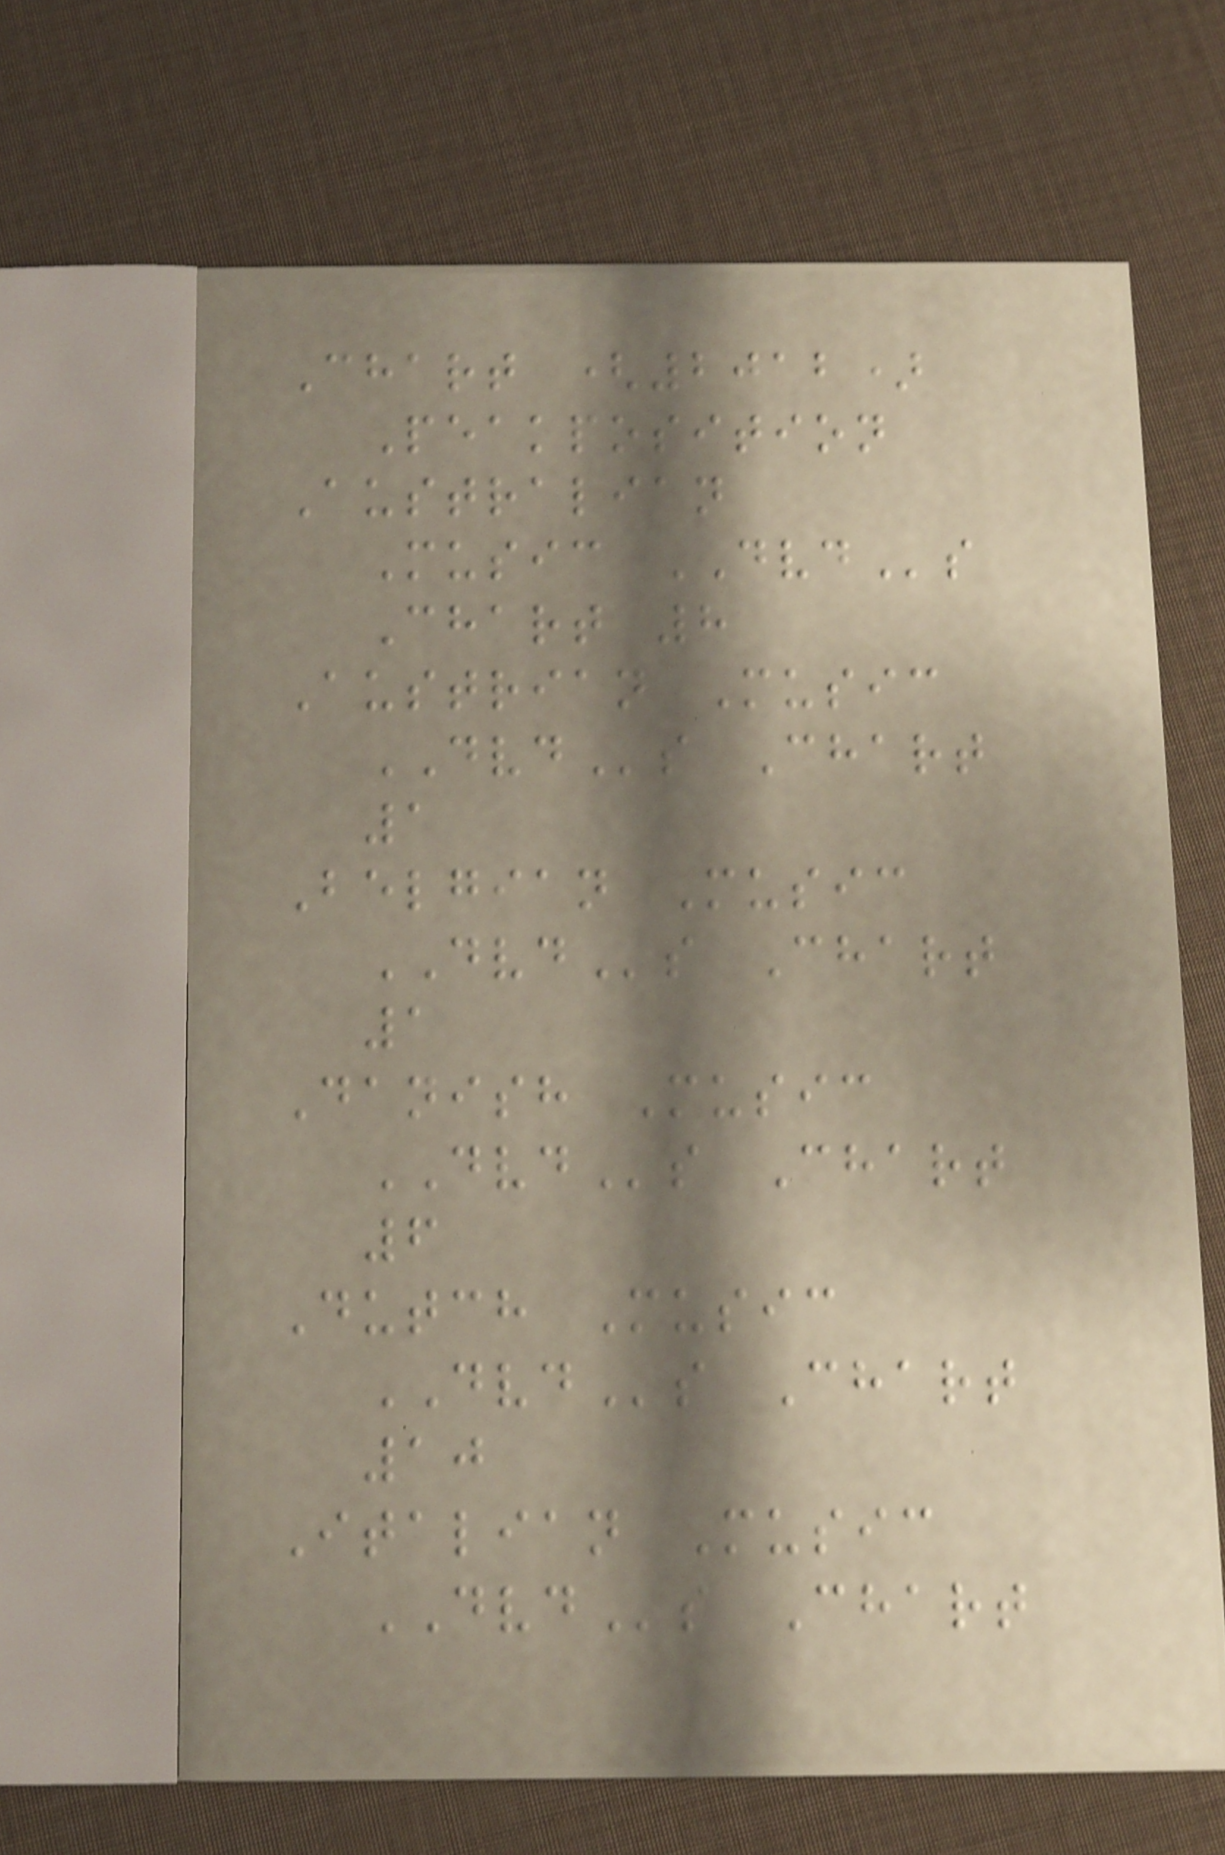Chart (2012)
Peakposition
Australian
Music DVDs
Chart 8
Austrian Music
DVDs Chart
1
Belgian Music
DVDs Chart
1
Danish Music
DVDs Chart
6
Dutch Music
DVDs Chart
10
Italian Music
DVDs Chart
